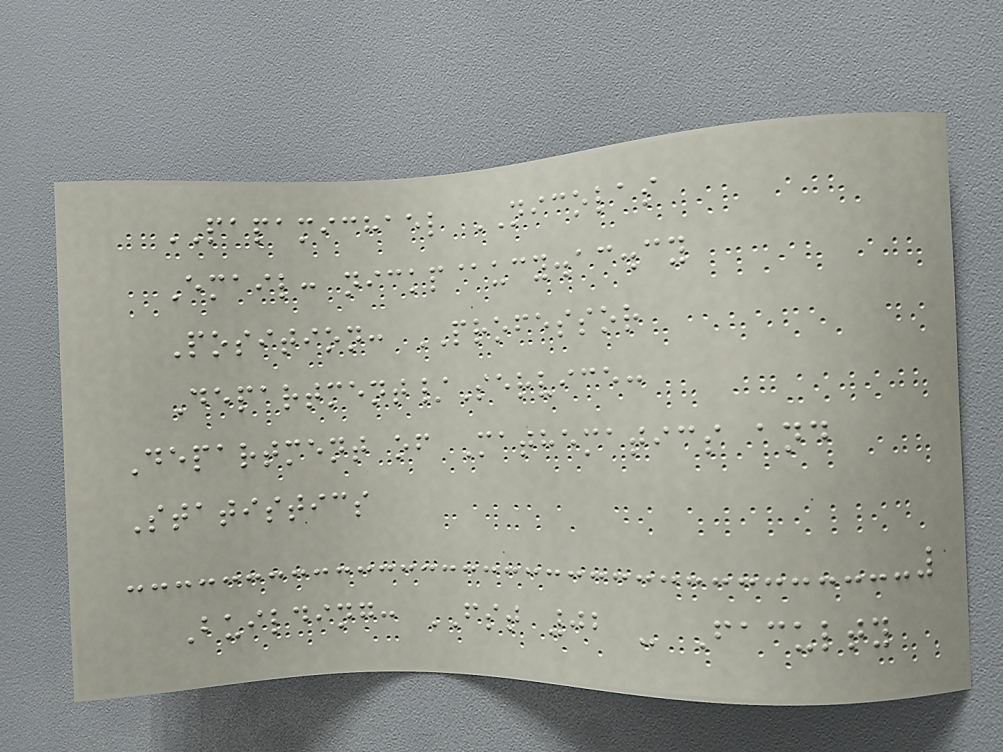PAPAMICHAEL NICOLAS
Email: nickp@ucy.ac.cy
Position: PROFESSOR
Department/Service:
Department of Mathematics and
Statistics
Building: FST 02 - Faculty
